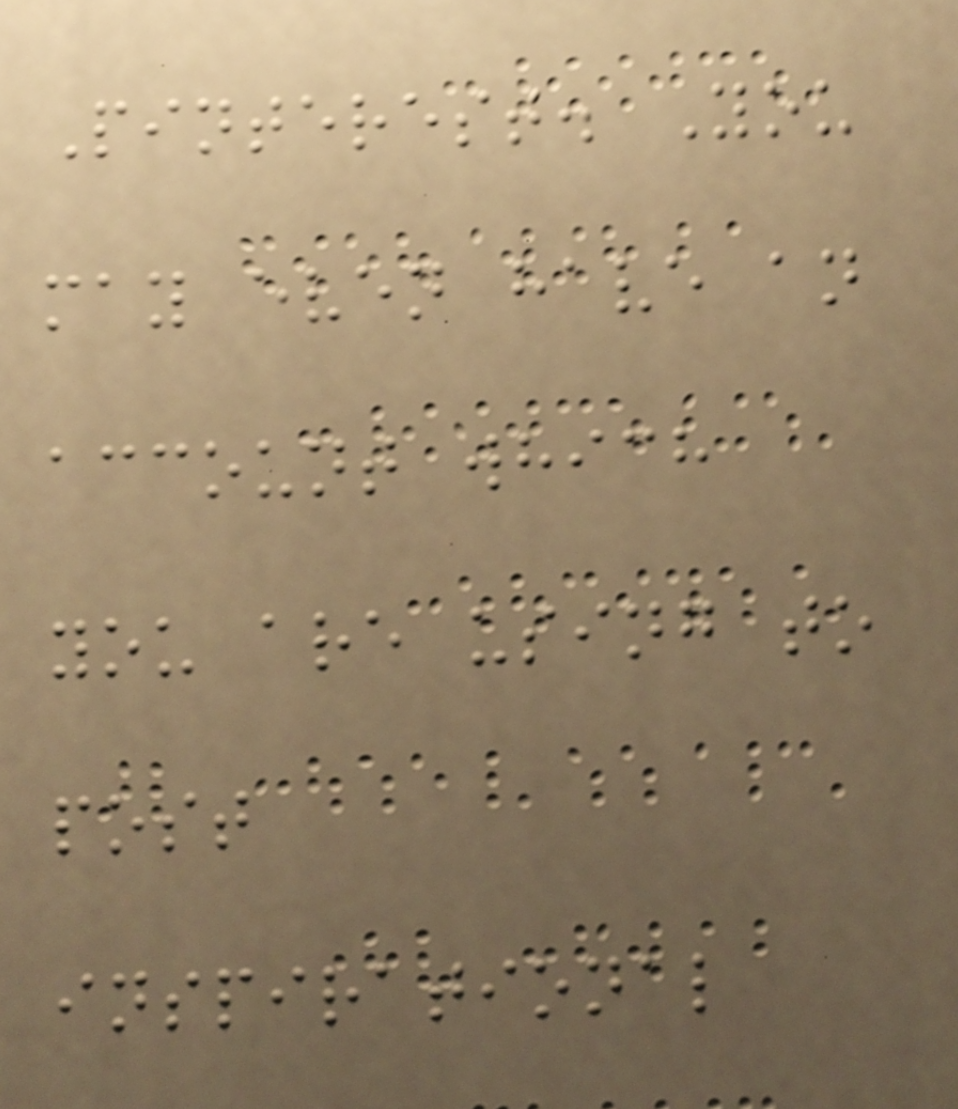Pinterest. You
may even have an
account which
you are using to
post
inspirational
